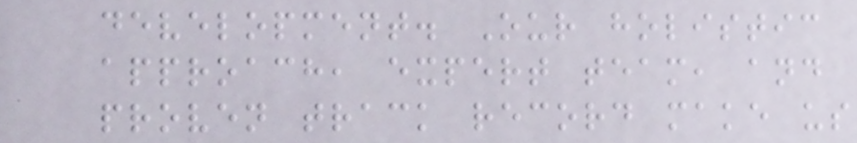development. Our holistic
approach, expert team, and
proven track record make us
